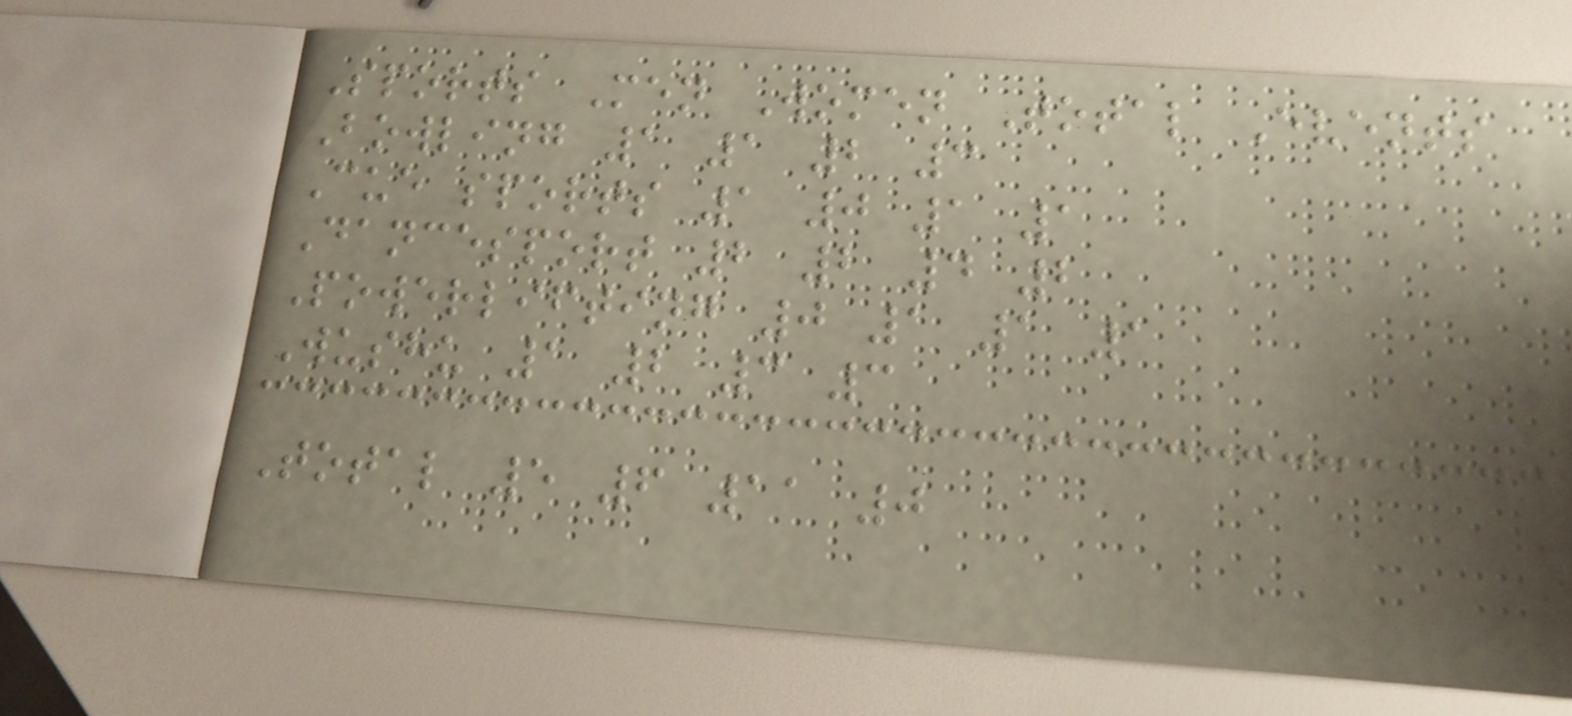Sports Men Women Total Events
Bowling 1 1 2 3
Cue sports 1 0 1 1
Dancesport 2 2 4 2
Powerlifting 0 1 1 1
Wushu 1 2 3 3
Total 5 6 11 0
